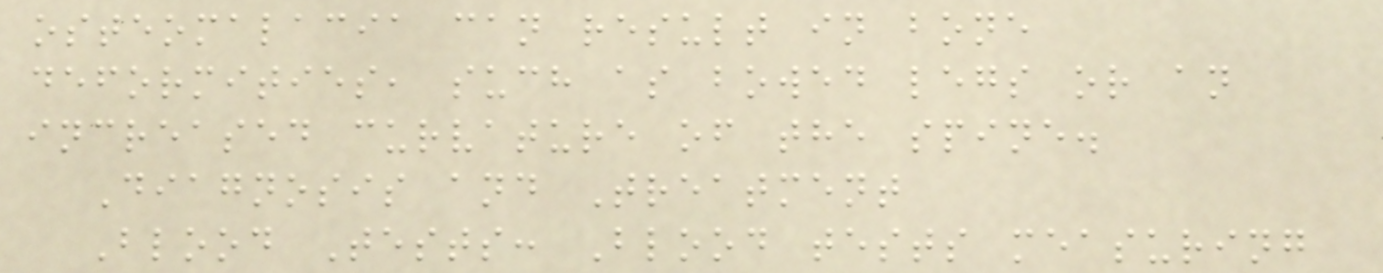osteomalacia can result in bone
deformities, such as bowed legs or an
increased curvature of the spine.
Diagnosis and Treatment
Blood Tests: Blood tests measuring
